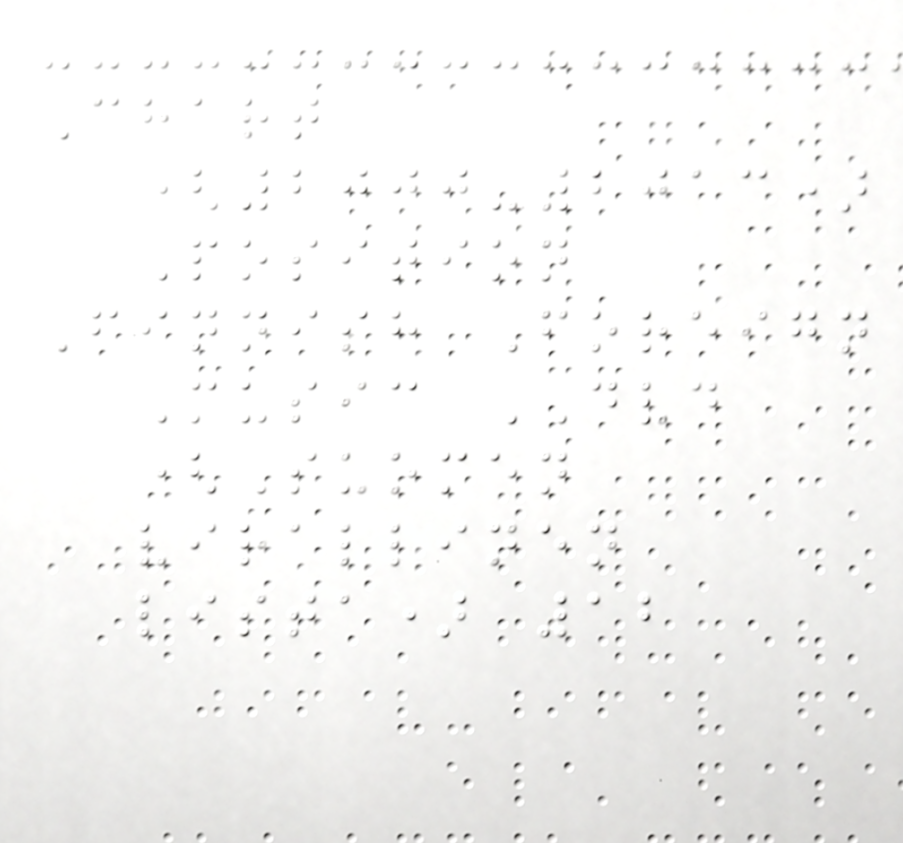Chart
(2000-2013)
Position
Finnish Foreign
Music DVD
(Suomen
virallinen
lista) 12
